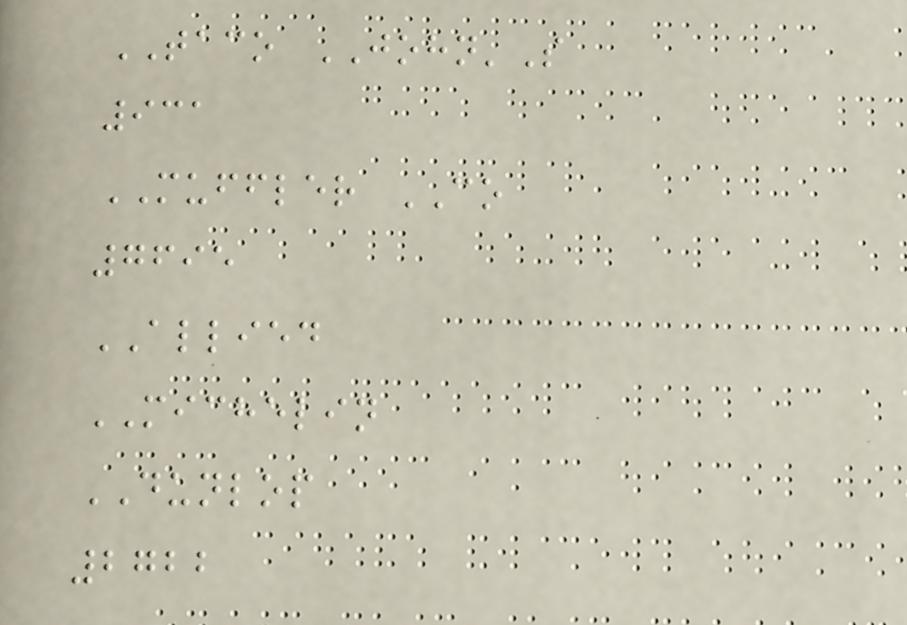TACO JOHN'S
931
MUFFLER CO
7695
ALLIED
MICHELIN
DUNLOP
2722
